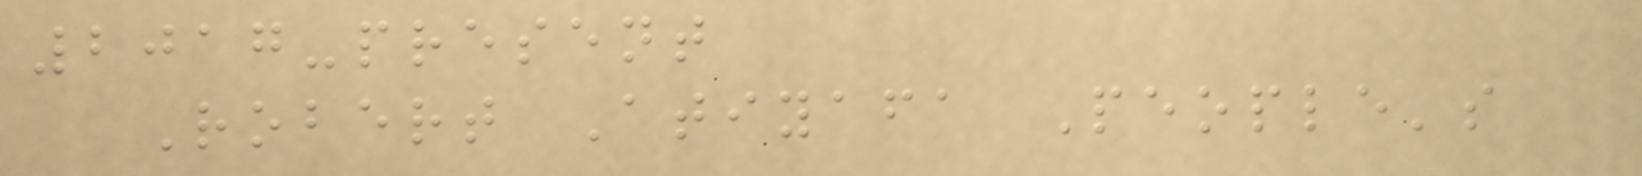2017-present
Robert Atiyafa People's
